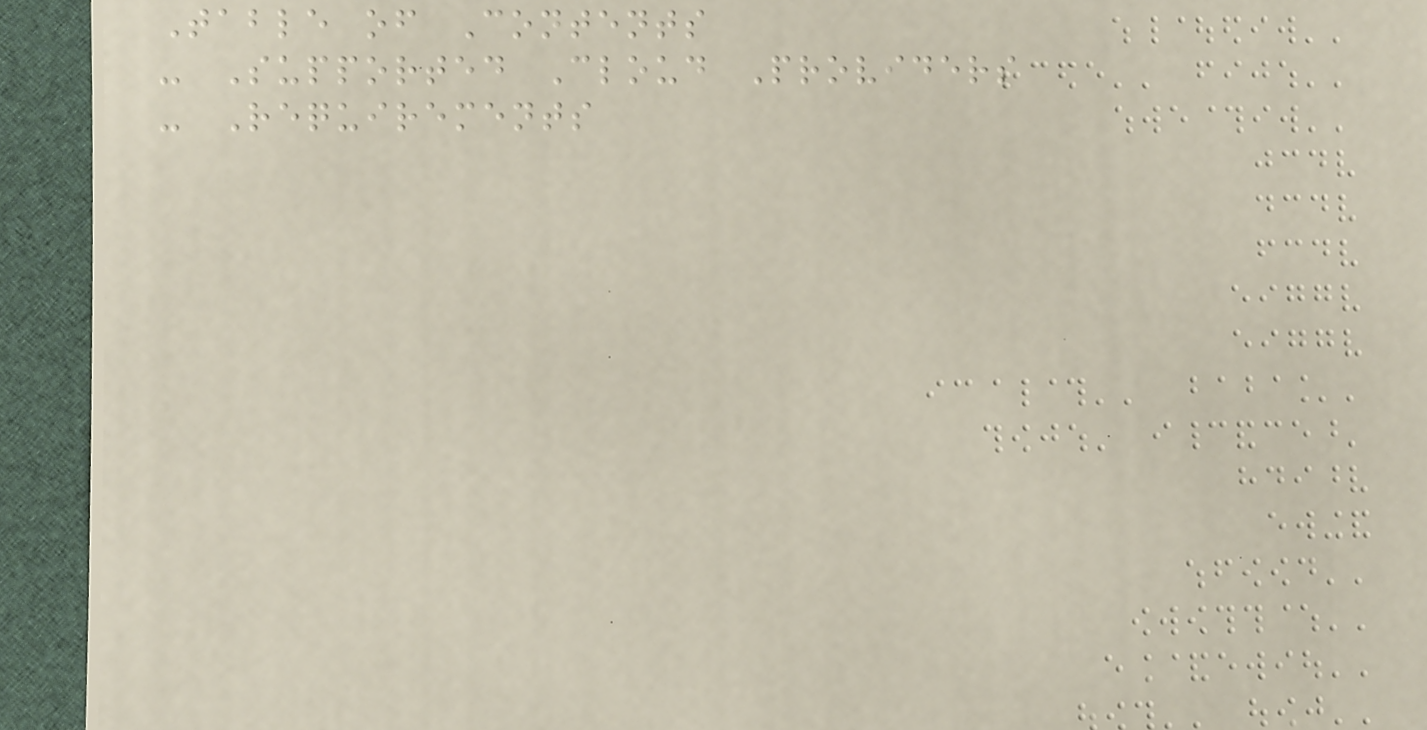Table of Contents
- Supported Cloud Providers
- Requirements
